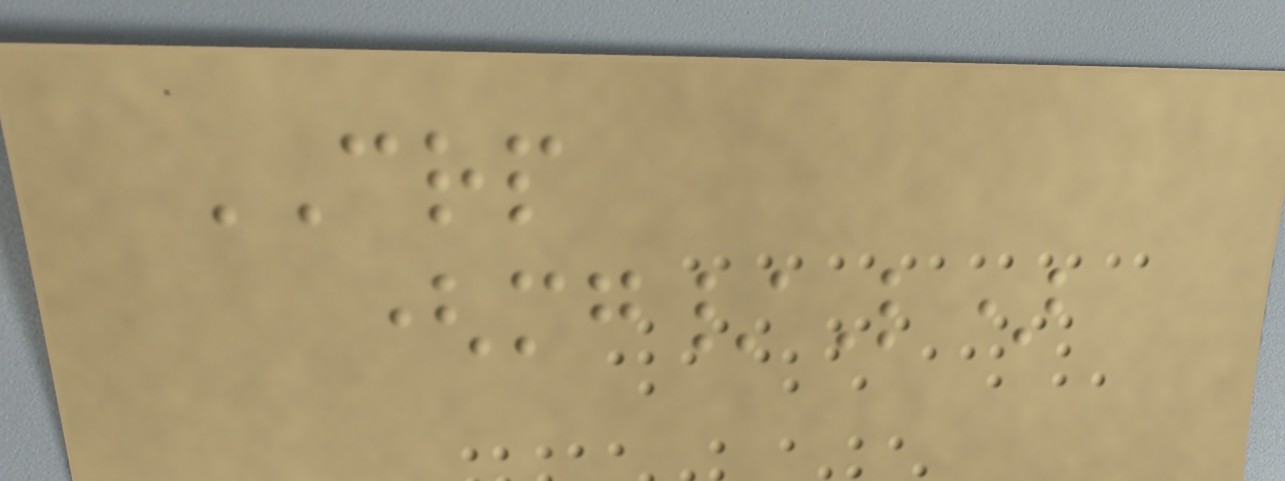CRP
(mg/L)
